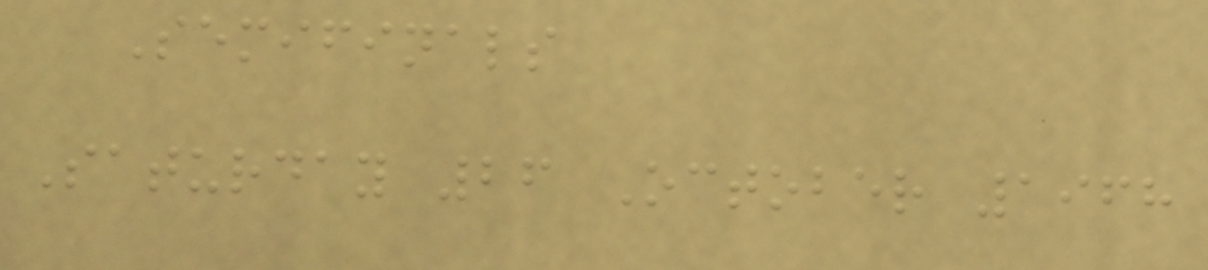Semifinals
Saturday 26 October 1968
